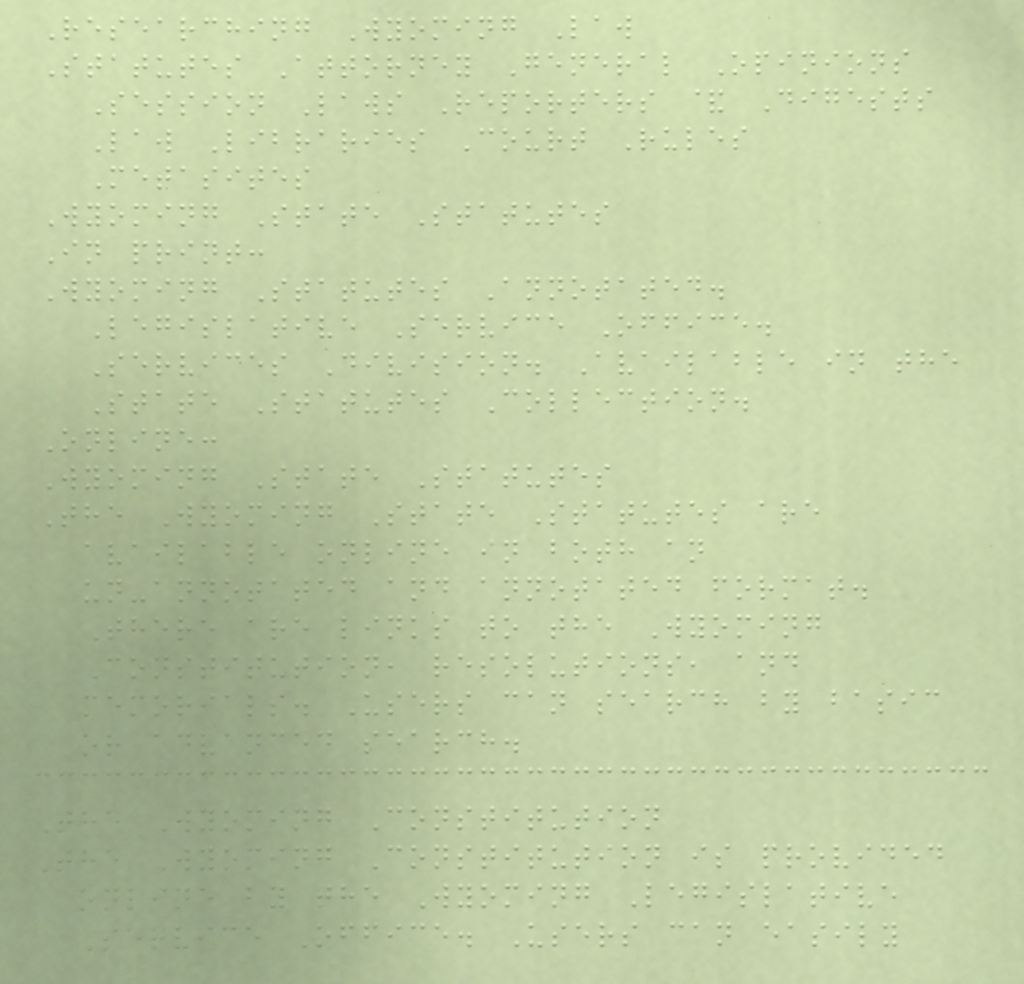Researching Wyoming Law
Statutes Attorney General Opinions
Session Laws Reporters & Digests
Law Libraries Court Rules
Metasites
Wyoming State Statutes
In print:
Wyoming Statutes Annotated.
Legislative Service Office.
Services Division. Available in the
State Statutes Collection.
Online:
Wyoming State Statutes
The Wyoming State Statutes are
available online in both an
un-annotated and annotated format.
There are links to the Wyoming
Constitution, resolutions, and
memorials. Users can search by basic
or advanced search.
The Wyoming Constitution
The Wyoming Constitution is provided
online by the Wyoming Legislative
Service Office. Users can easily
